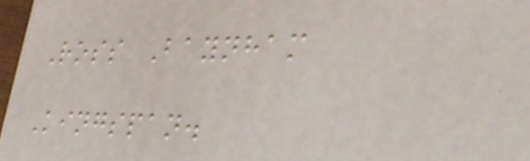Ross Baynham
Kingspan.
